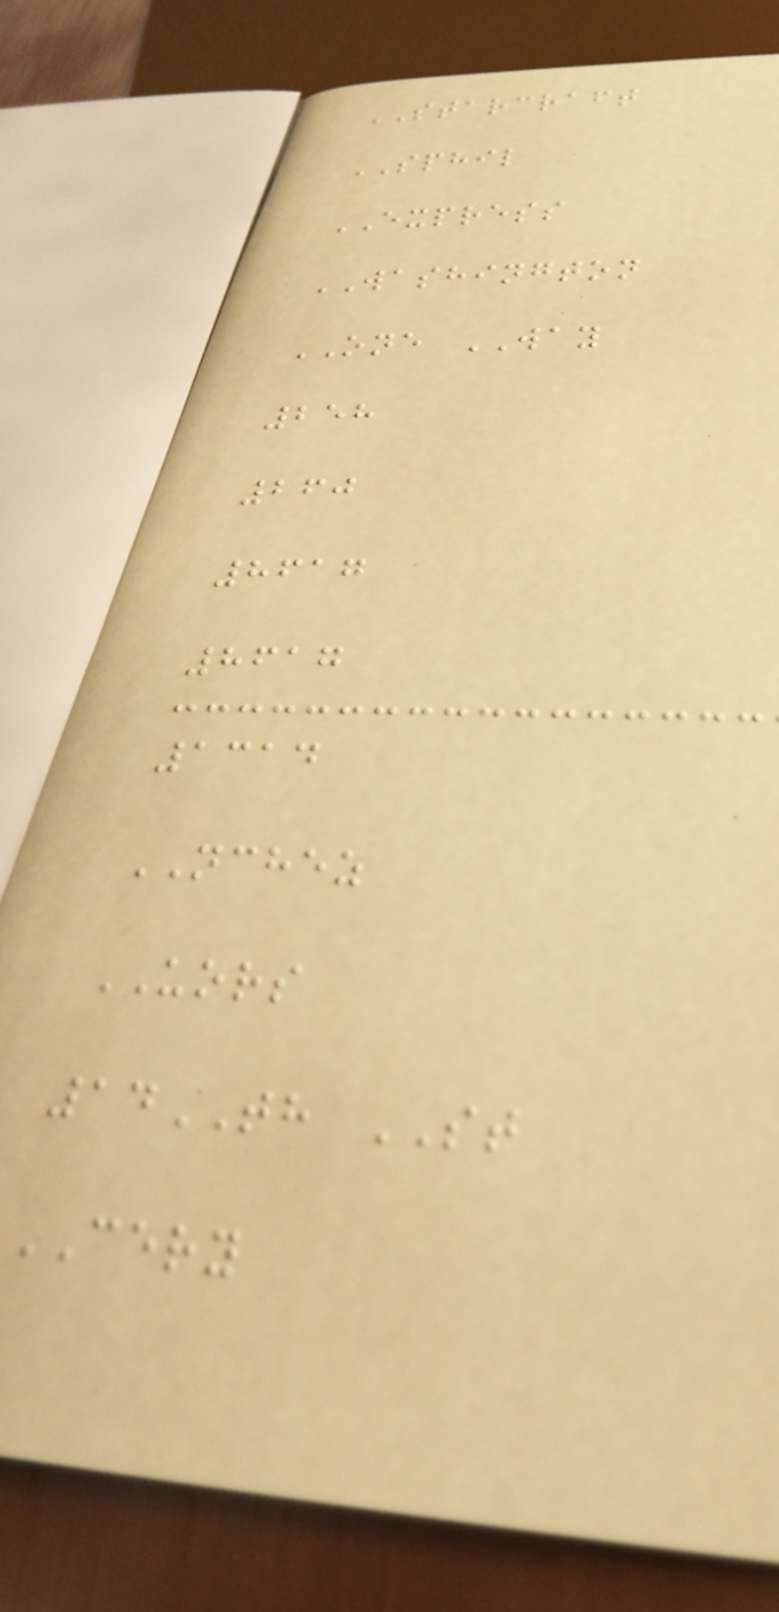STARCRAFT
SPHIL
EXPRESS
WASHINGTON
ONE WAY
258
260
8617
8617
1314
NCHEZ
UORS
14TH ST
CERY
